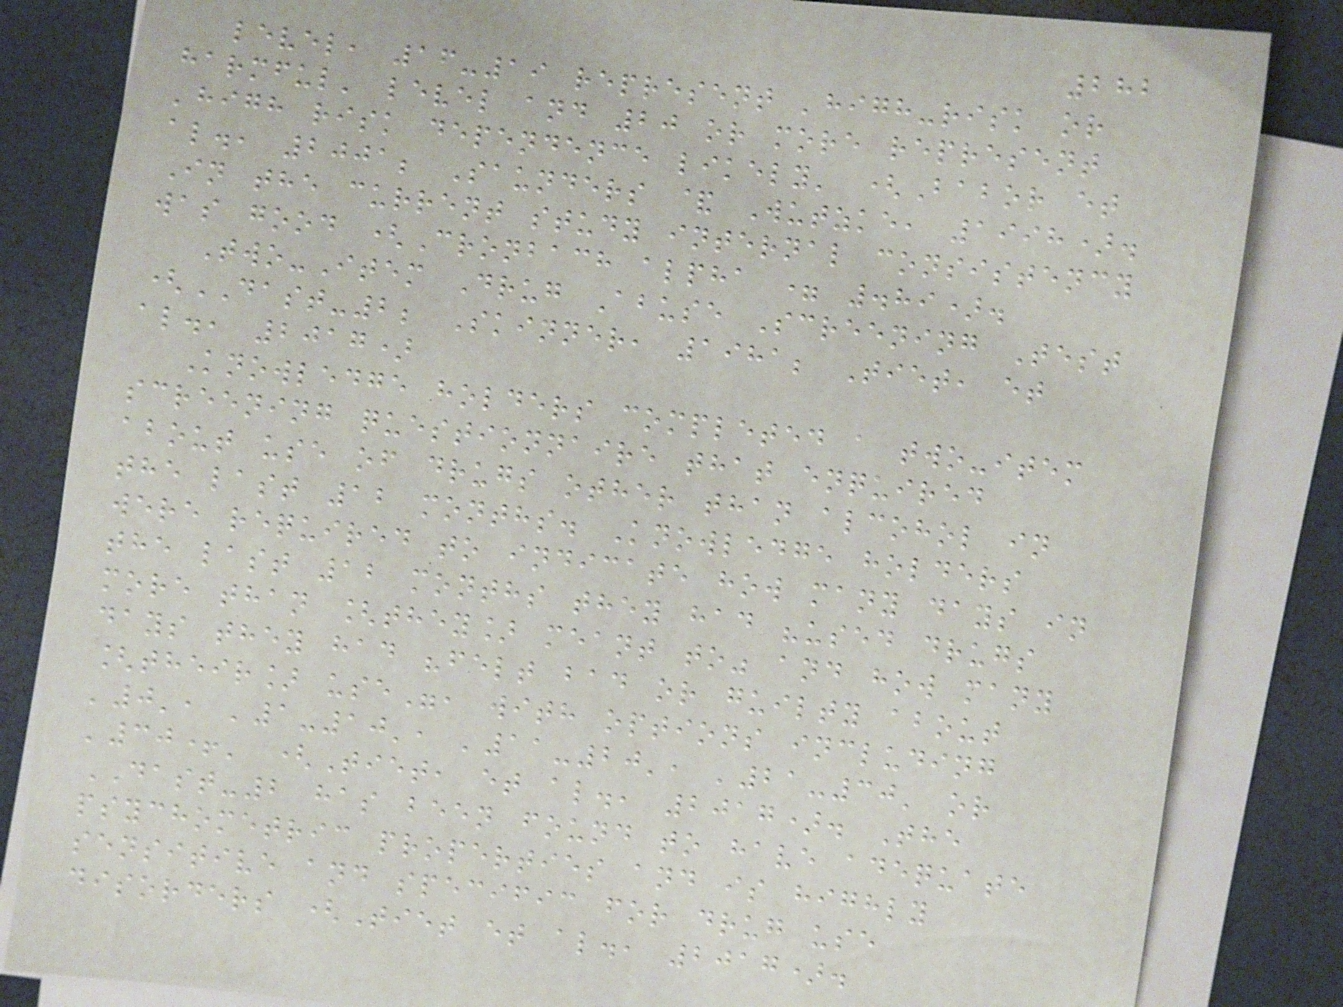282
level, 16-19 represent 'high-risk or
harmful' level and 20 or more represent
'high risk dependence likely' (Babor et
al., 2001; Saunders & Wutzke, 1998).
In the current study internal consistency
was good (Cronbach alpha = .89).
Two-Item Drug Abuse Screening Test
(DAST-2; Skinner, 1981; Tiet, et
al., 2017)
Knowledge holders completed a two-item
screening questionnaire that enquired
about use of drugs other than alcohol in
the last 12 months. Knowledge holders
were required to indicate how many days in
the last 12 months they had "used drugs
more than [they] meant to" and how many
days they had "felt bad or guilty about
[their] use", with options including
'0', '1-10', '11-20', '21-30' or
'30+' (Tiet, et al., 2017). The
DAST-2 has been found to have adequate
psychometric properties and is highly
sensitive and specific for drug use
disorders (Tiet et al., 2017).
